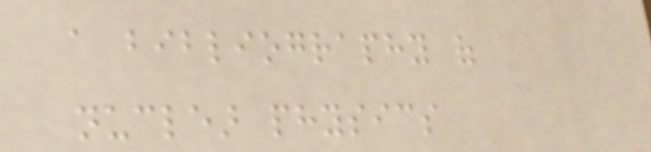a bibliography of
nuclear physics
